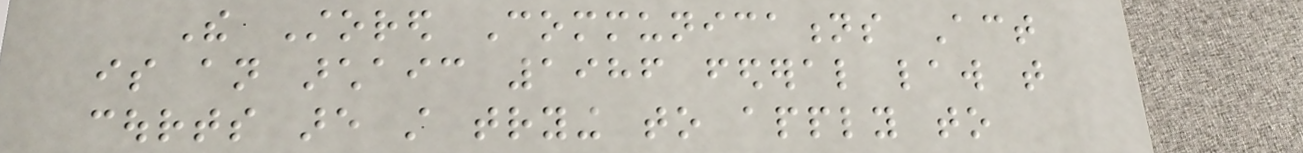The Stored Communications Act
is an archaic 1986 federal law that
courts are still trying to apply to
